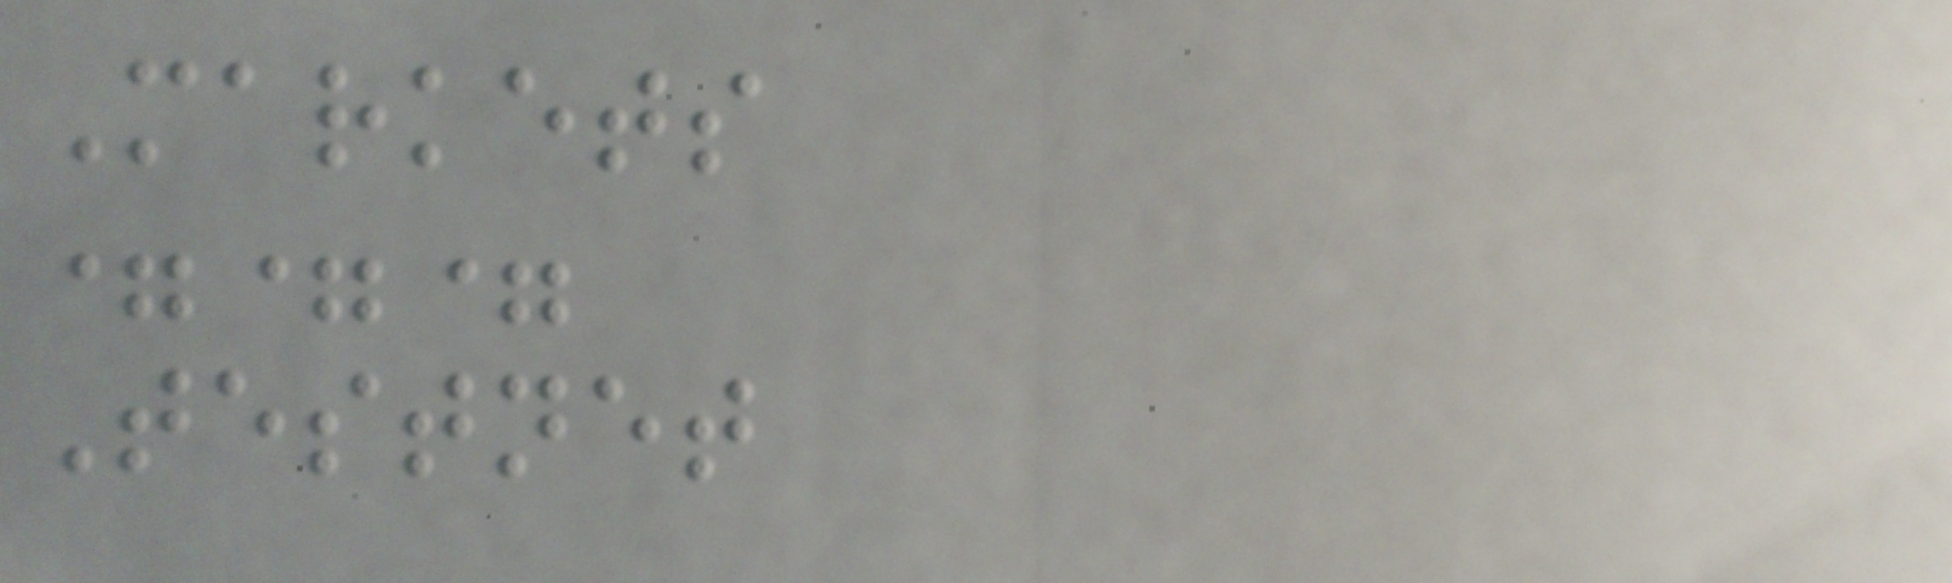Markets
===
Testnet
